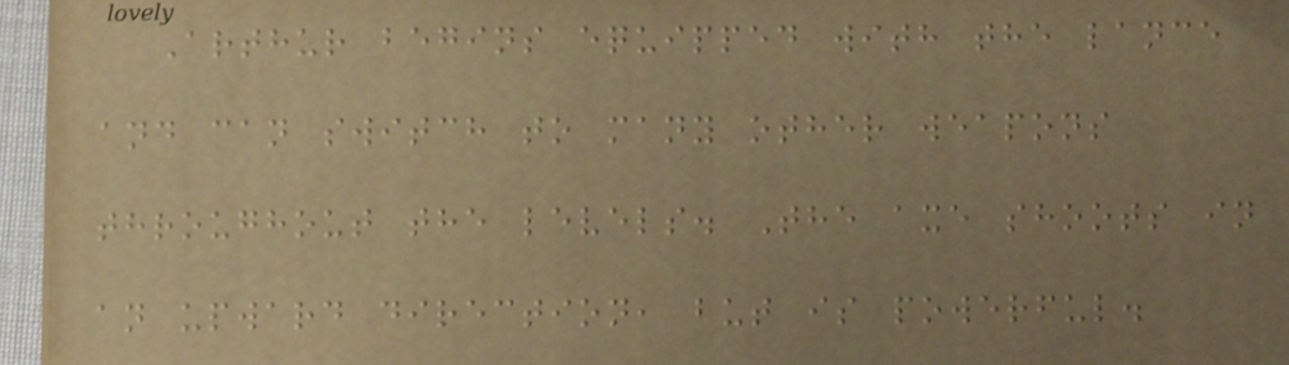Arthur begins equipped with the lance
and can switch to many other weapons
throughout the levels. The axe shoots in
an upward direction, but is powerful.
